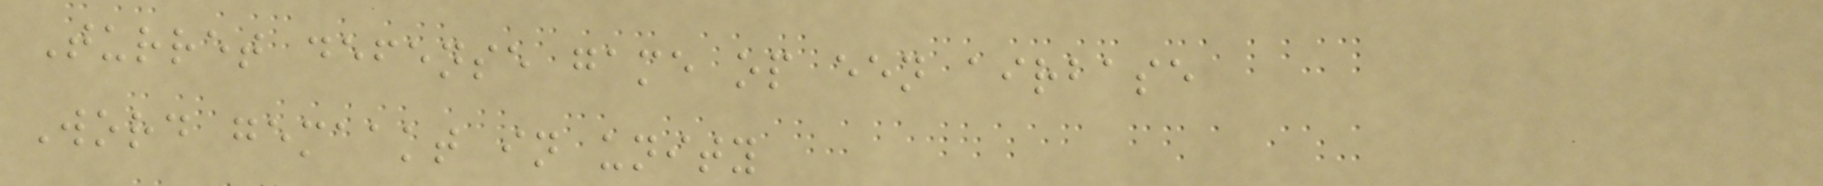Turret defense game op een airbase
Word gemaakt in unity
